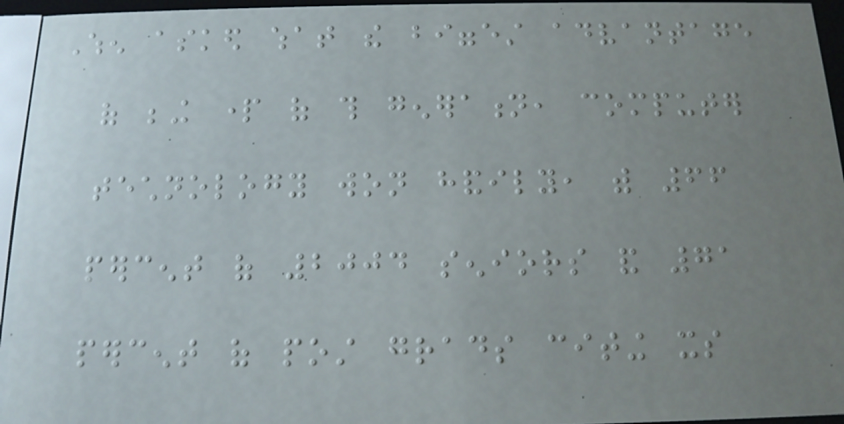When asked what the biggest advantage
of being part of this generation, computer
technology won handily, with 66
percent of 2004 seniors and 71
percent of post grads citing its
